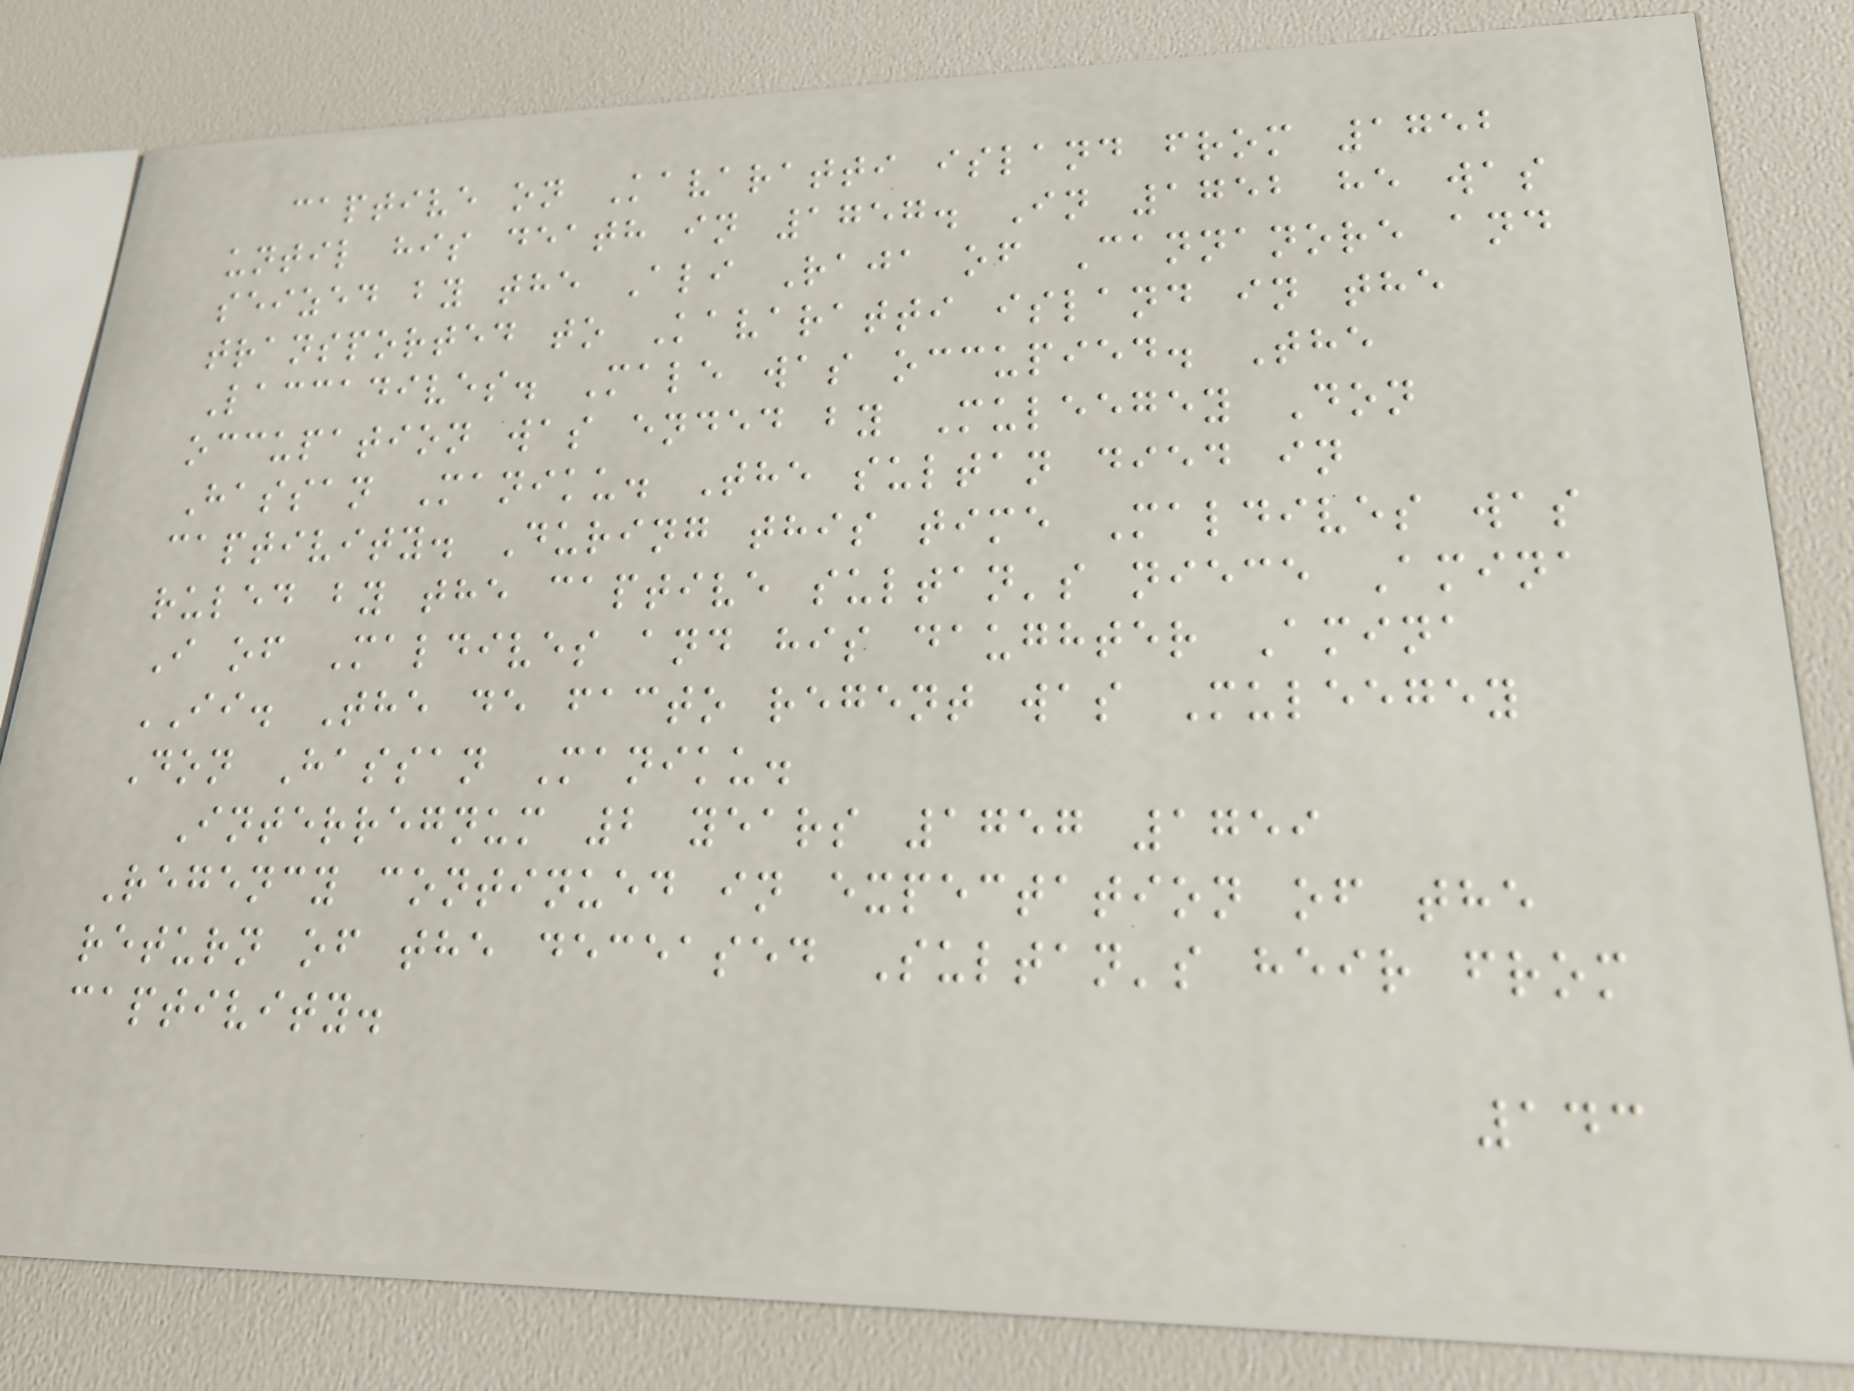captive on Kavaratti island from 1752
until his death in 1757. In 1752 he was
seized by the Ali Raja of Cannanore and
transported to Kavaratti island in the
Laccadives. Male was occupied. The
occupation was ended by Muleegey Don
Hassan Maniku. The sultan died in
captivity. During this time Maldives was
ruled by the captive sultan's niece Amina
I of Maldives and his daughter Amina
II. The de facto regent was Muleegey
Don Hassan Maniku.
Interregnum 2 years 1757 1759
Regency continued in expectation of the
return of the deceased Sultan's heir from
captivity.
143
